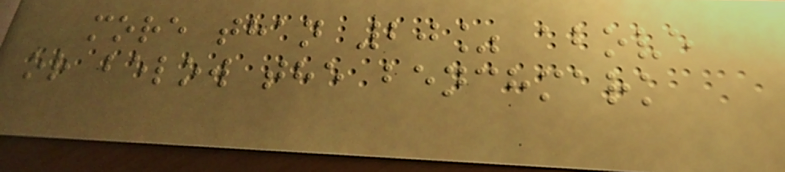more than 20% above
or below the benchmark
